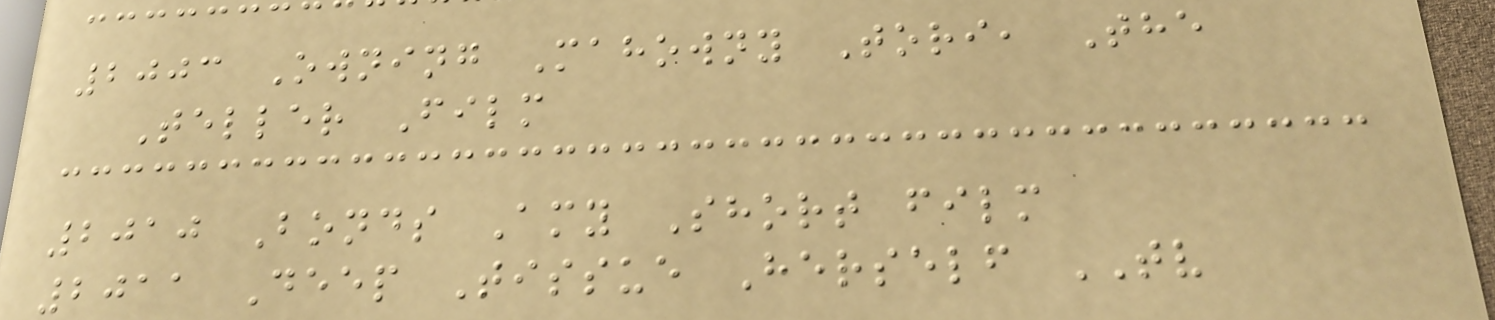2003 Owning Mahowny Tori, The
Teller Film
2010 Bonds Amy Short film
2011 Deep Tissue Herself TV
